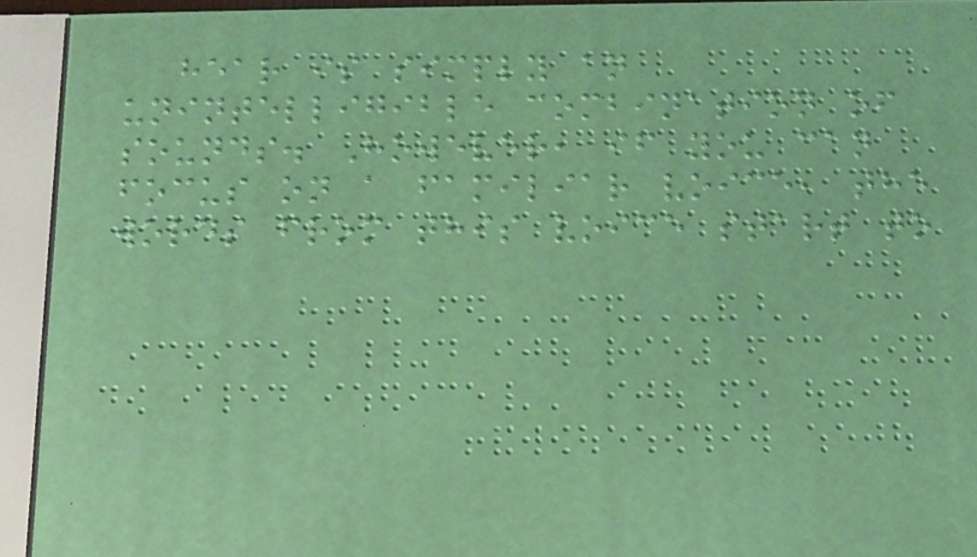hear is simply an
unintelligible combination of
sounds. However, if you can
focus on a familiar voice, the
words from this voice start to
